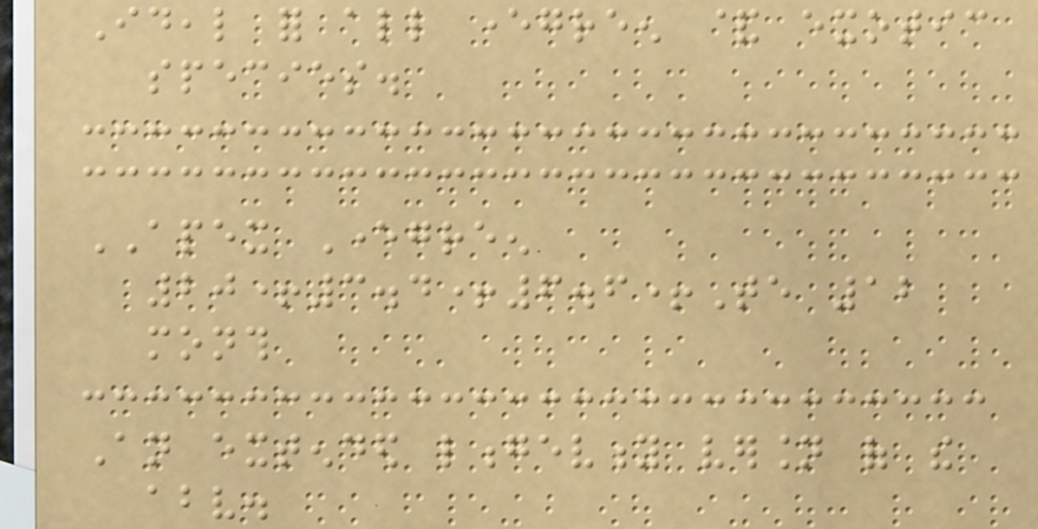Ideal for all evergreen & exotic
species.
APEX Evergreen
20+3.4+6.6+Te 12
month
An extended longevity version of the
above.
